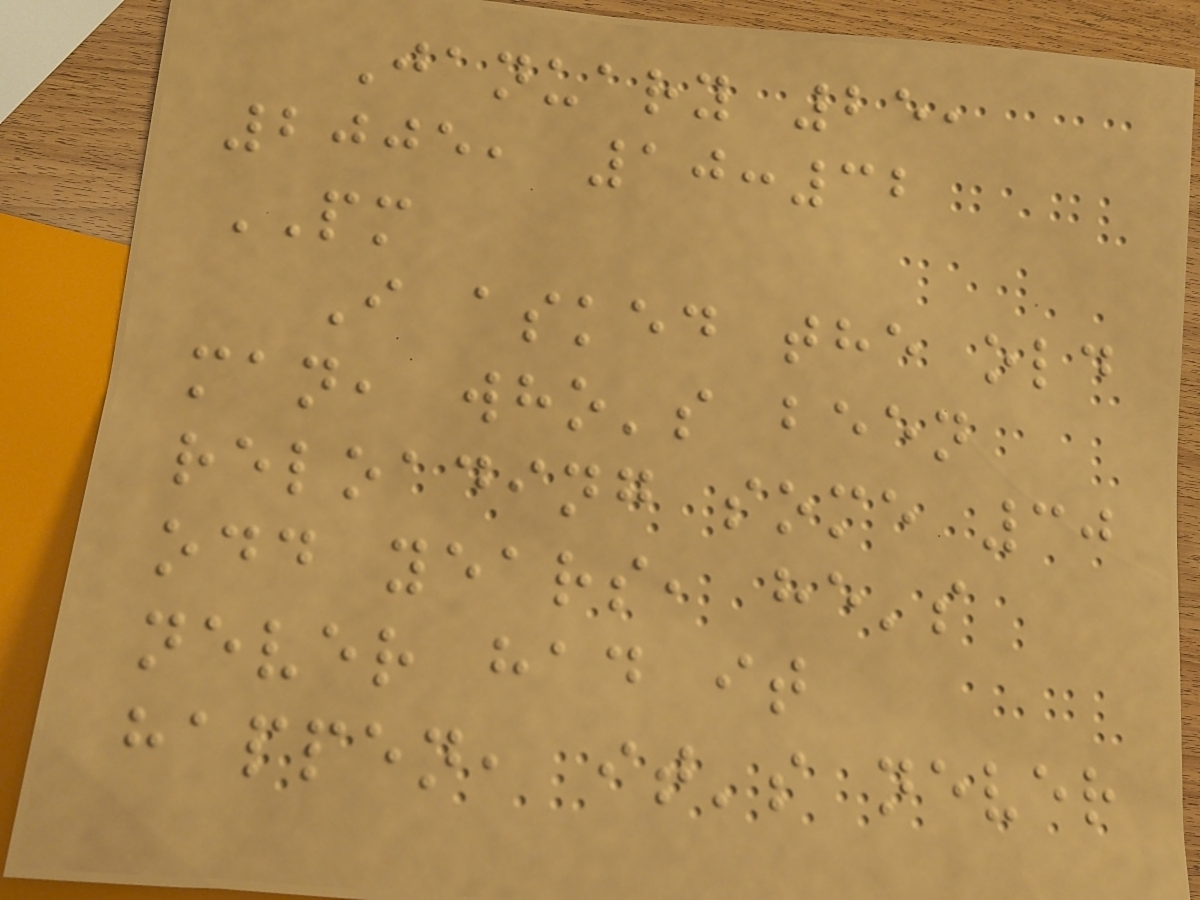January 25,
2005, 10:32
PM
I asked the old
man, who's been
reloading some 30
odd years, he's
never had it
happen, it's never
